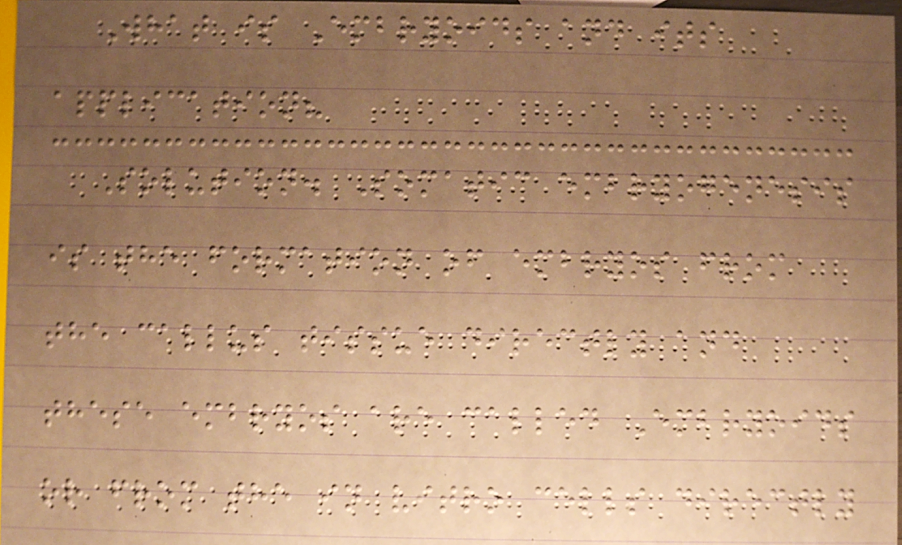What is Embryoids and its
application?
Solution. Somatic embryogenesis
is the formation of embryos from
the callus tissue directly and
these embryos are called Embryoids
or from the in vitro cells directly
